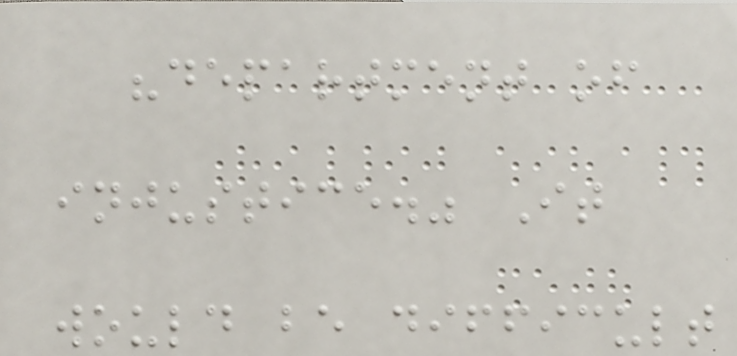"department of
injustice." It
would be difficult
